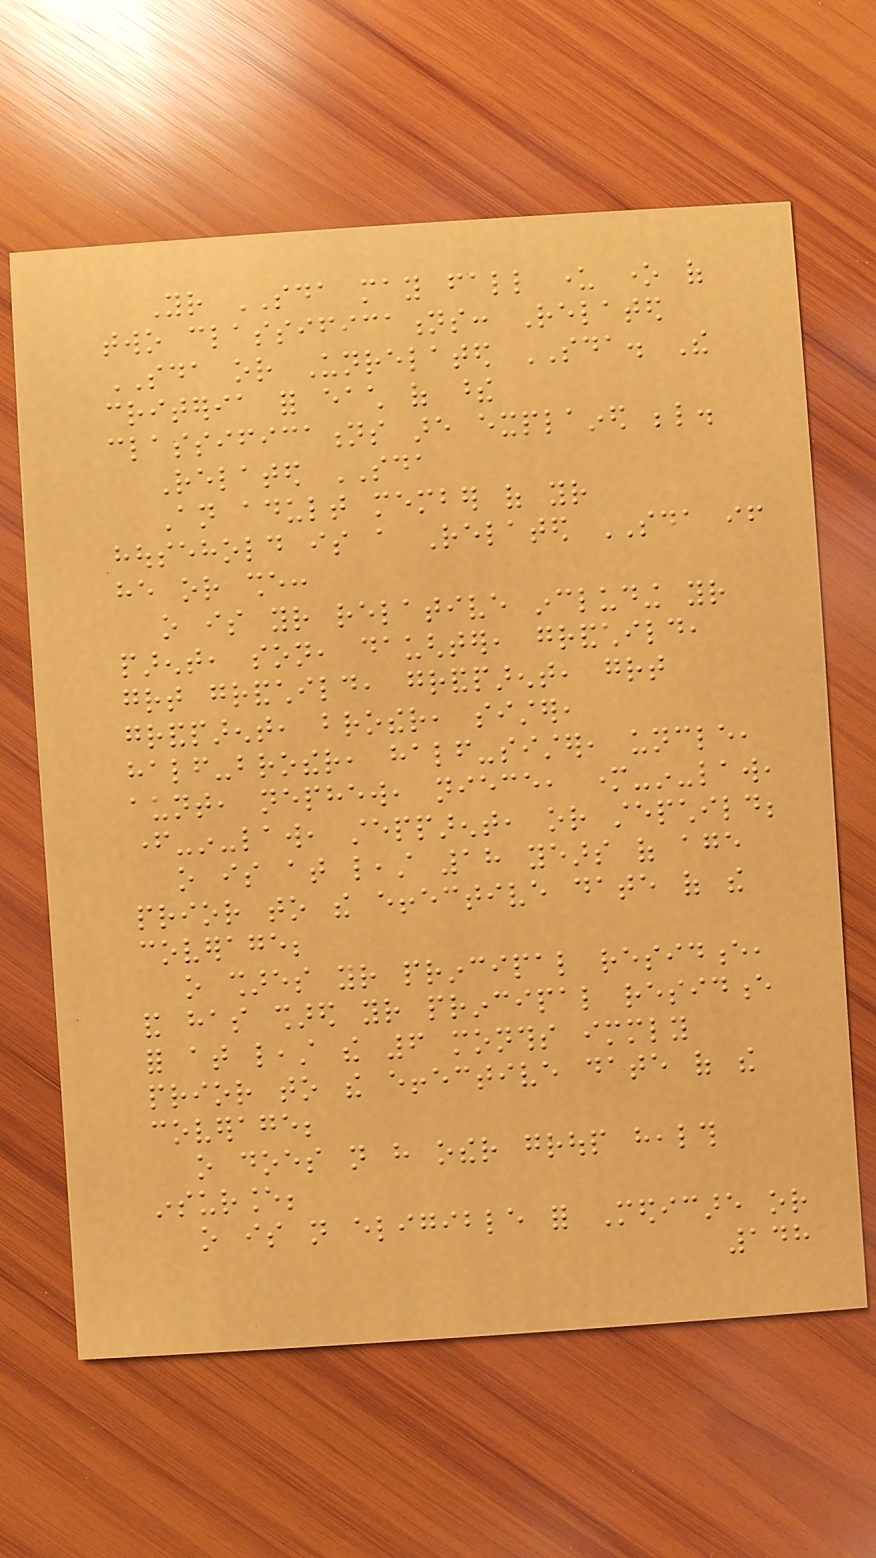Your SDA may fall under one of
two classifications: Related
SDA or Unrelated SDA. The
criteria for each of these
classifications are explained below.
Related SDA
An adult member of your
household is a Related SDA if
he or she:
o is your relative including your
parent, son, daughter, grandchild,
great grandchild, grandparent, great
grandparent, brother, sister,
half-brother, half-sister, uncle,
aunt, nephew, niece, mother-in-law,
father-in-law, stepparent, or stepchild;
o is at least 18 years of age
prior to the effective date of the
coverage;
o shares your principal residence,
and has shared your principal residence
for at least the 6 months immediately
prior to the effective date of the
coverage;
o does not have other group health
insurance;
o is not eligible for Medicare or
148
